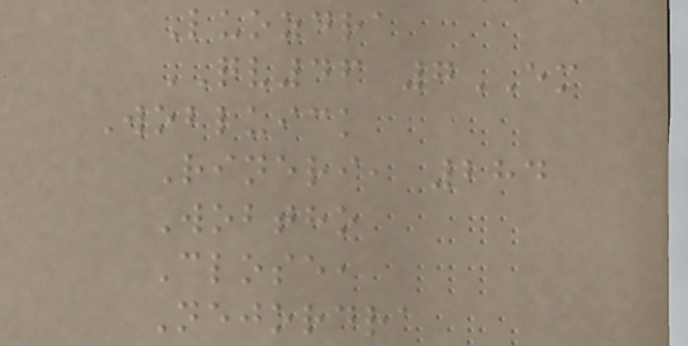Luozdra
QV46 7EM
Wobluick
Rineri, 284
Wobtho
Close,
Nejordra
